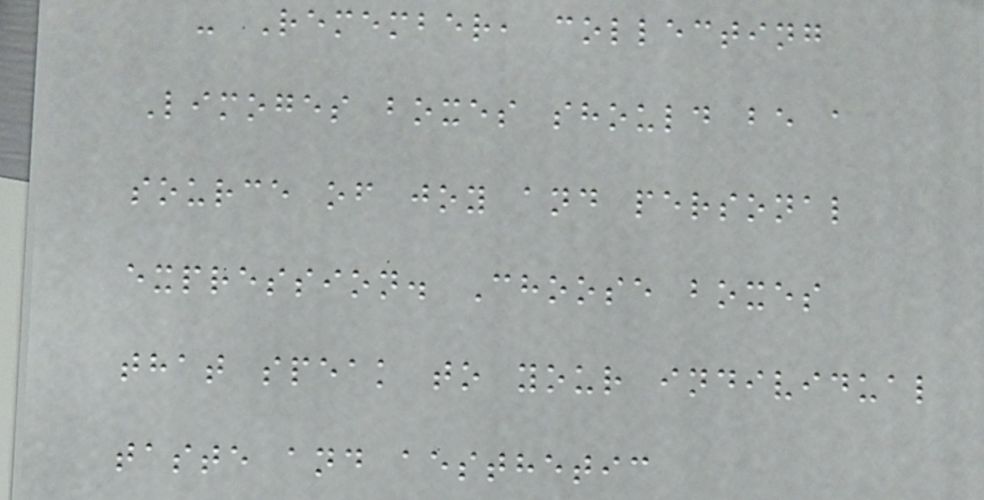- Remember, collecting
Limoges boxes should be a
source of joy and personal
expression. Choose boxes
that speak to your individual
taste and aesthetic
